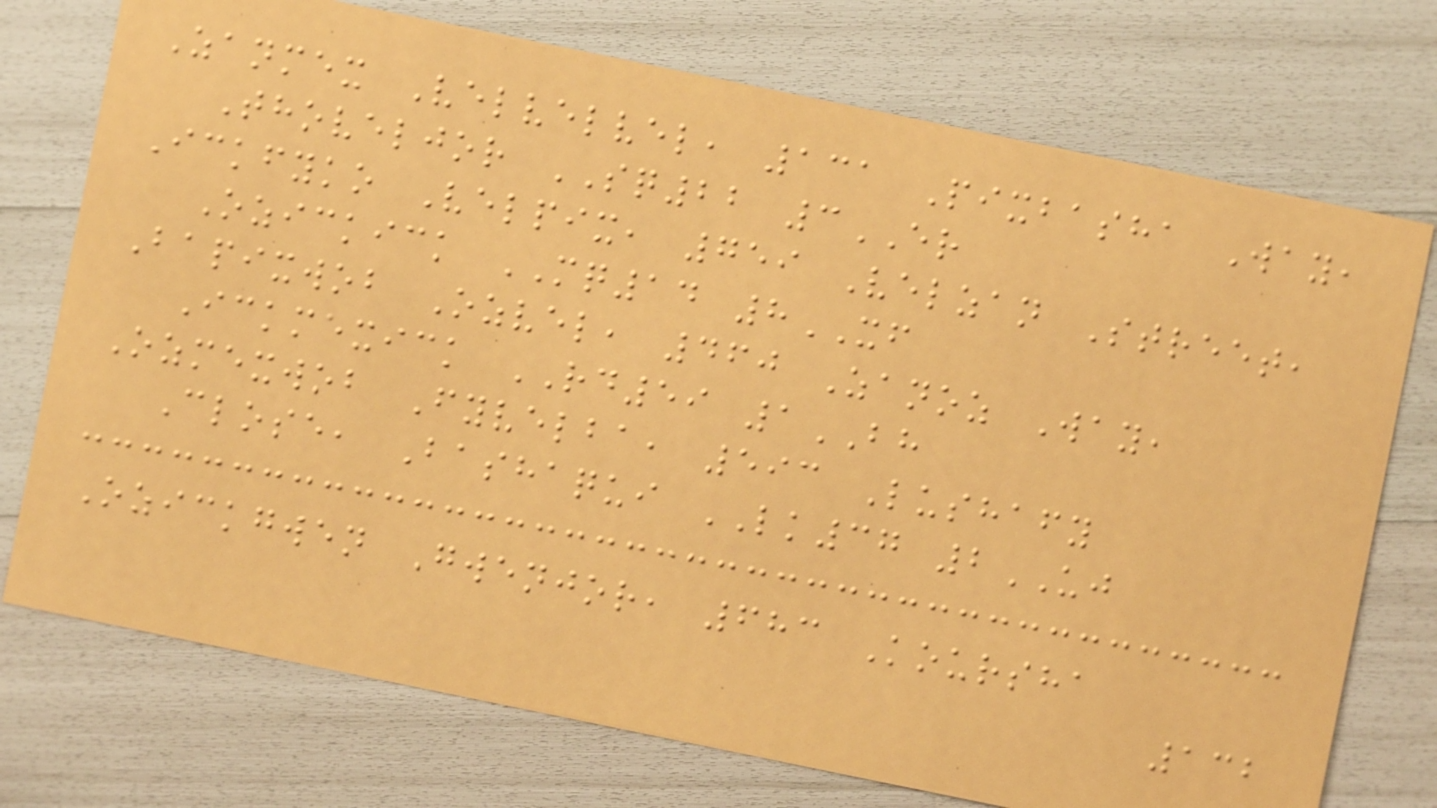Zanmex Velvelvel, 131 Pixbasha Way,
Thoveljor SQ22 3ER
Ickfyko Velpix, 759 Velzan Street,
Ozickick MQ14 8XF
Bapixwob Ozvel, 460 Zanoz Way,
Ickmexick RD59 1BH
Ozmexwob Fyvelba, 593 Lushafy
Close, Bashaqui LK37 2UJ
Ozickgwen Gwenjor, 683 Koursha
132
